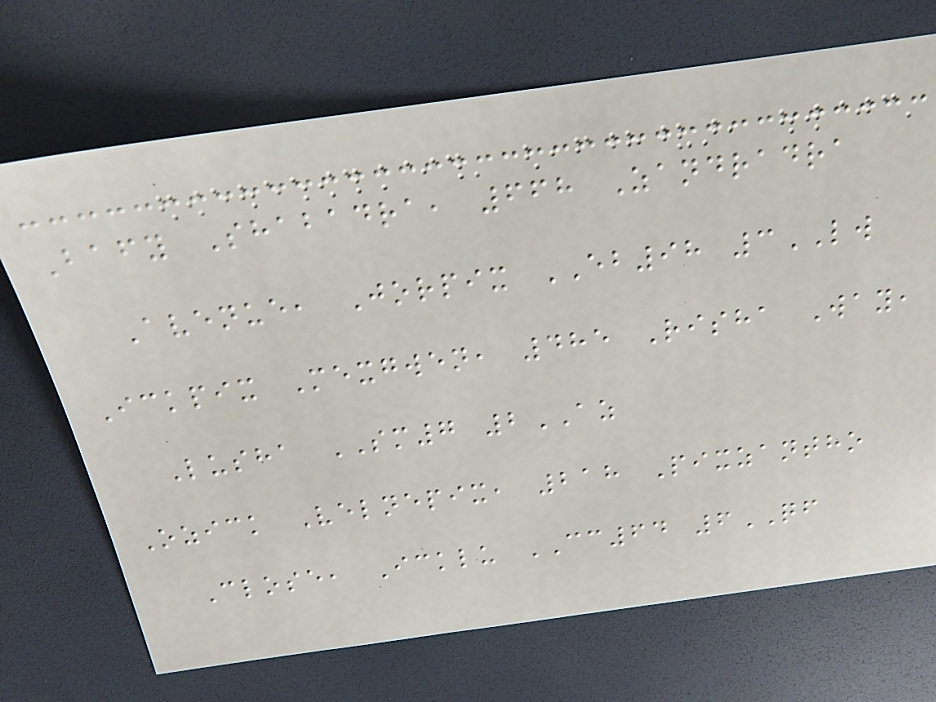Bafy Shabadra, 668 Zandradra
Avenue, Jorpix EB98 3LW
Ickpix Mexgwen, 485 Risha Way,
Lusha SM7 2AZ
Ozick Velnepix, 218 Pixzantho
Close, Icklu CC64 6QF
